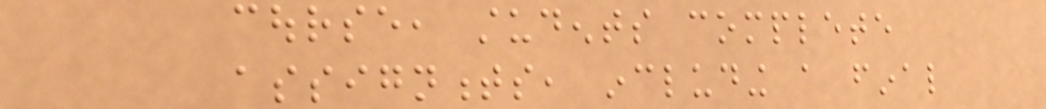course, students complete
assignments, including a final
